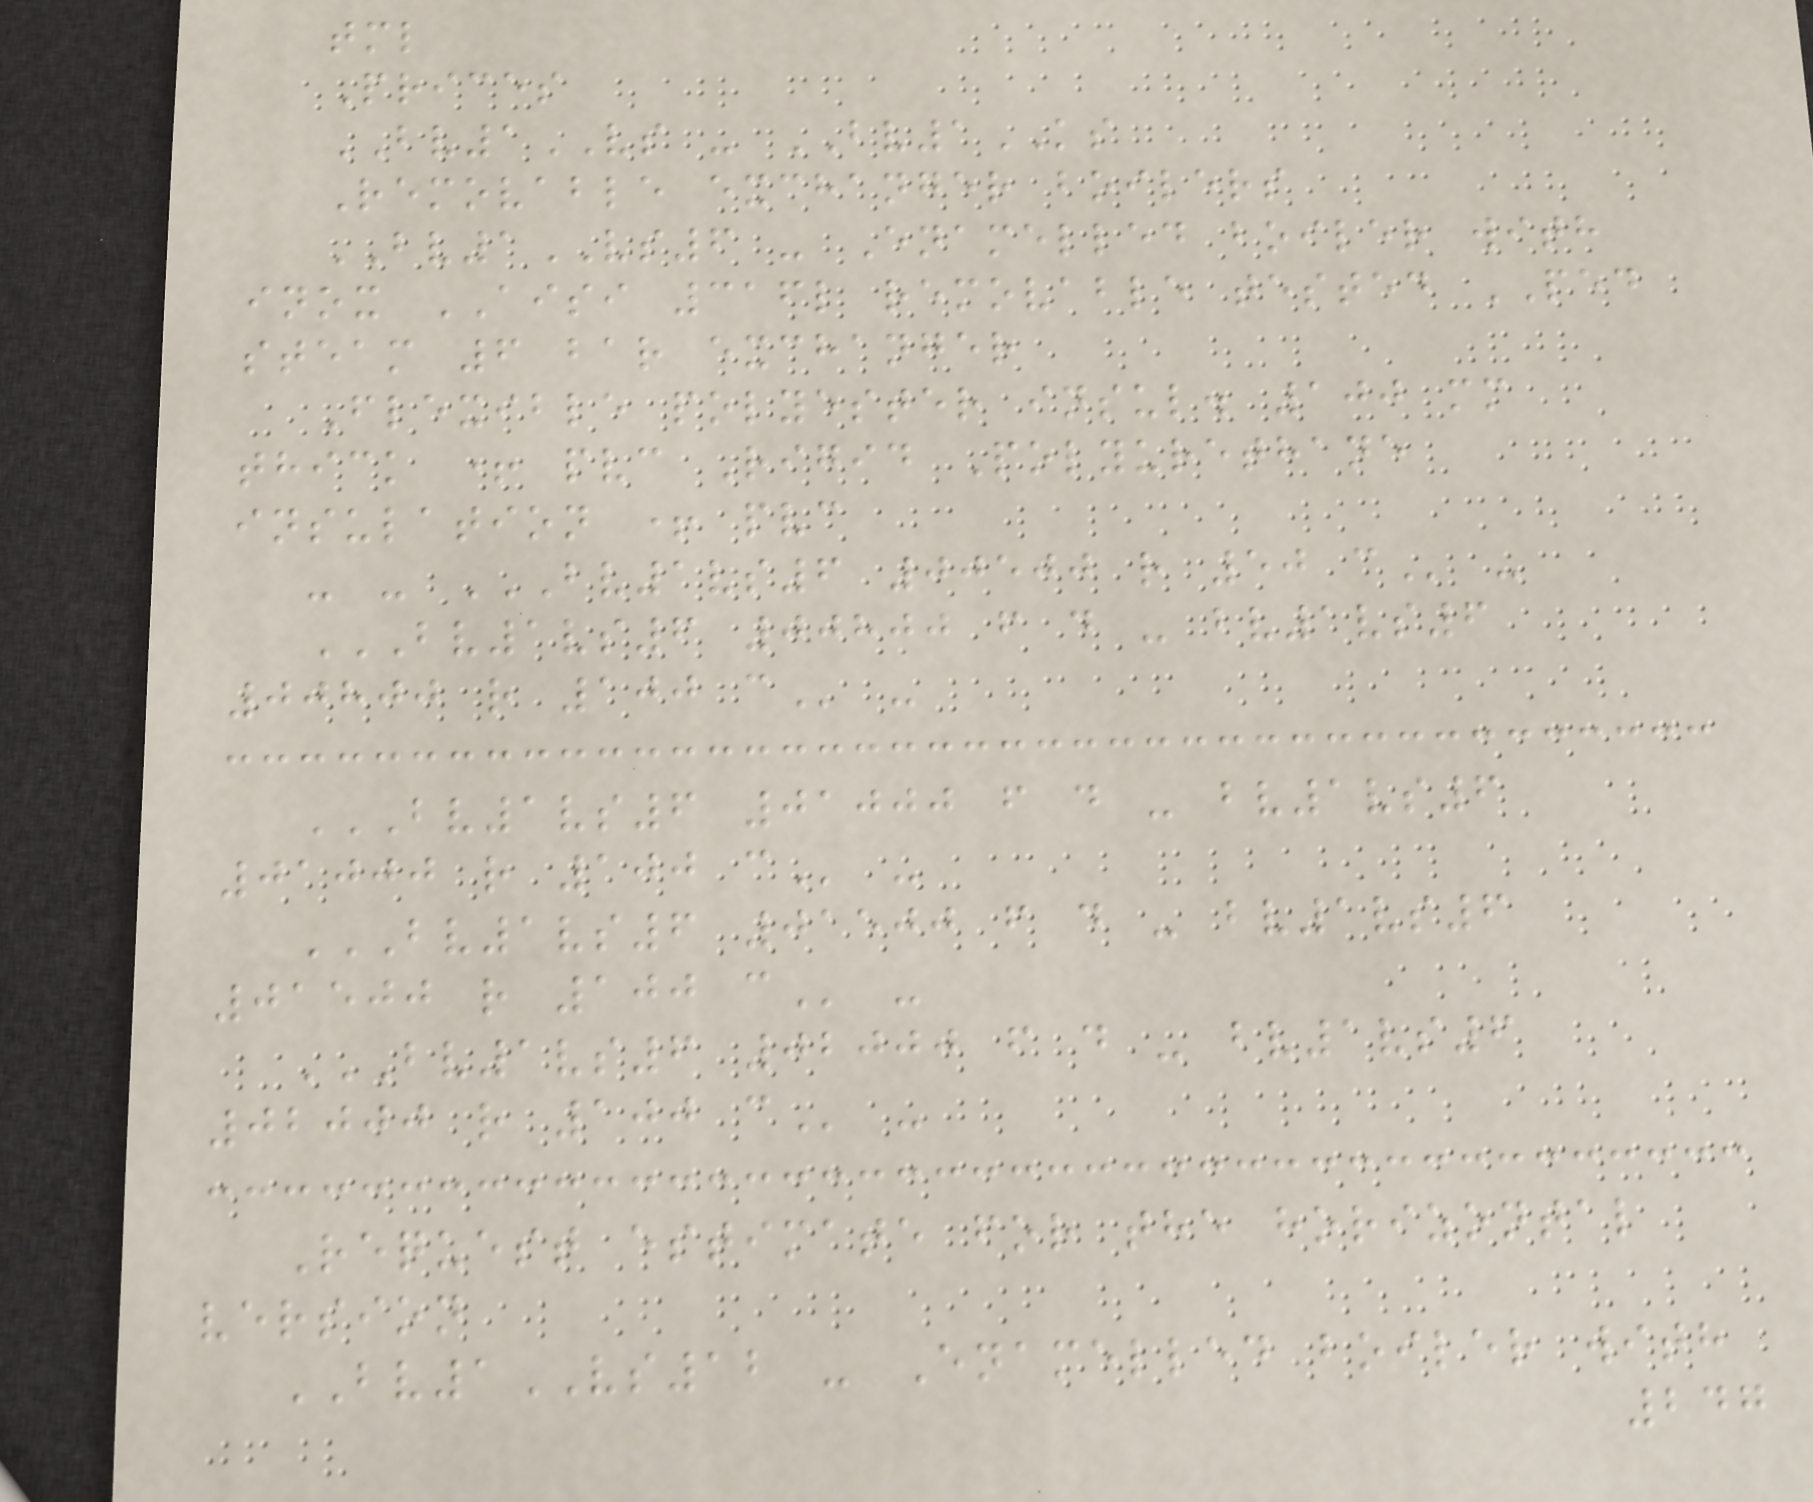tml
Prices
BV1VS - BV1KS
Removable exchanger boilers
BV1VS6 - Enamelled boiler with
inox AISI 316l removable tested PED
steam 6 bar exchanger
Flexible polyester insul. 100 mm
thick + pvc Rigid Polyurethane
insulation + pvc
- - BV1VS6 00500 R 50 C -
BV1VS6 00800 F D - BV1VS6
00800 R 100 C -
BV1VS6 01000 F D - BV1VS6
01000 R 100 C -
BV1VS6 01500 F D - BV1VS6
01500 R 100 C -
BV1VS6 02000 F D - BV1VS6
02000 R 100 C -
Request estimate for the horizontal
version
BV1VS12 - Enamelled boiler with
247
